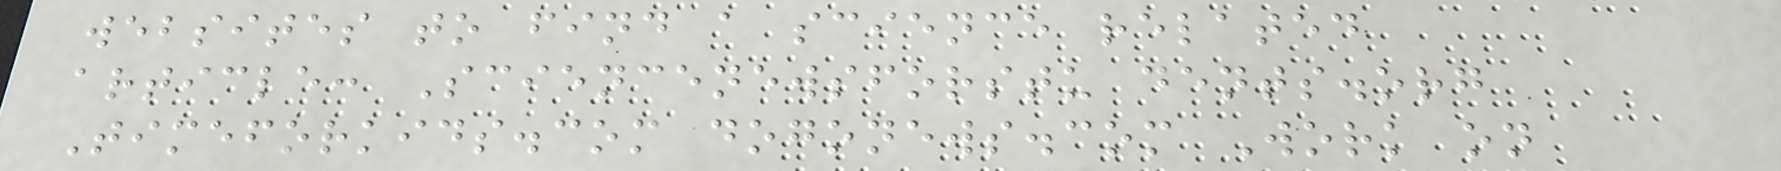websites to find a science related
article: Sciencenewsforstu dents.org
Timeforkids.com dogonews.com Work on
